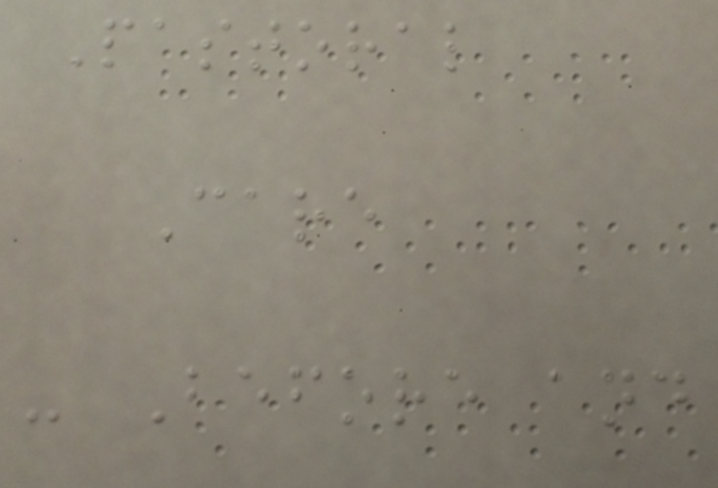Pastoral
Care
- Before and
